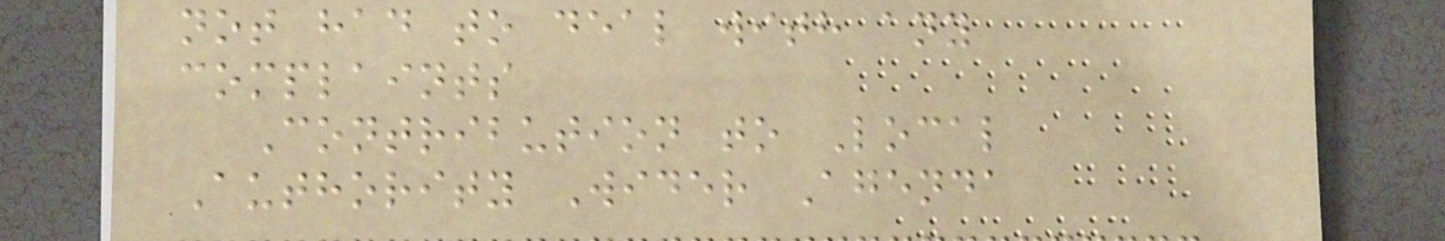not had to deal with any
complaints
Contribution to Local
Authority Wider Agenda
